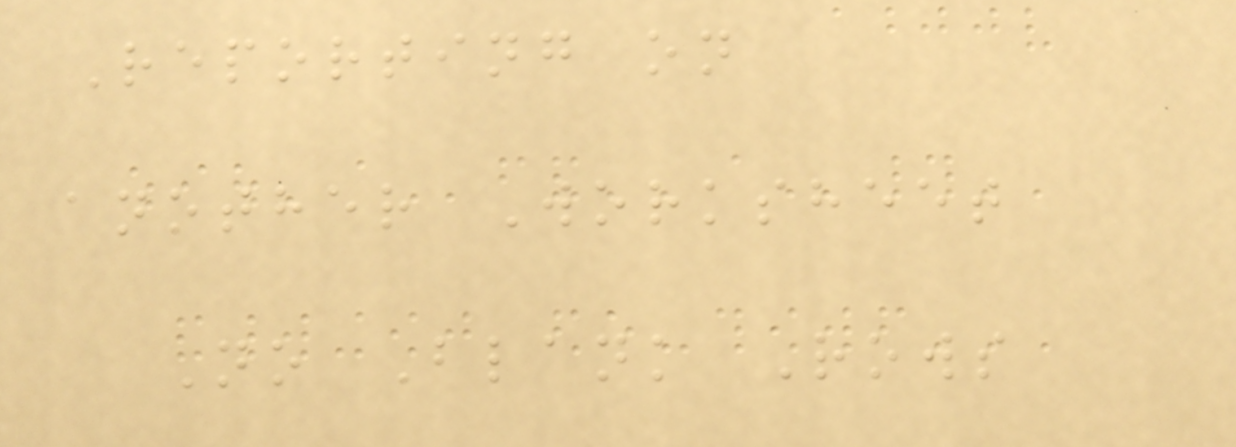Reporting on
another Worksheet
No Blank Rows
